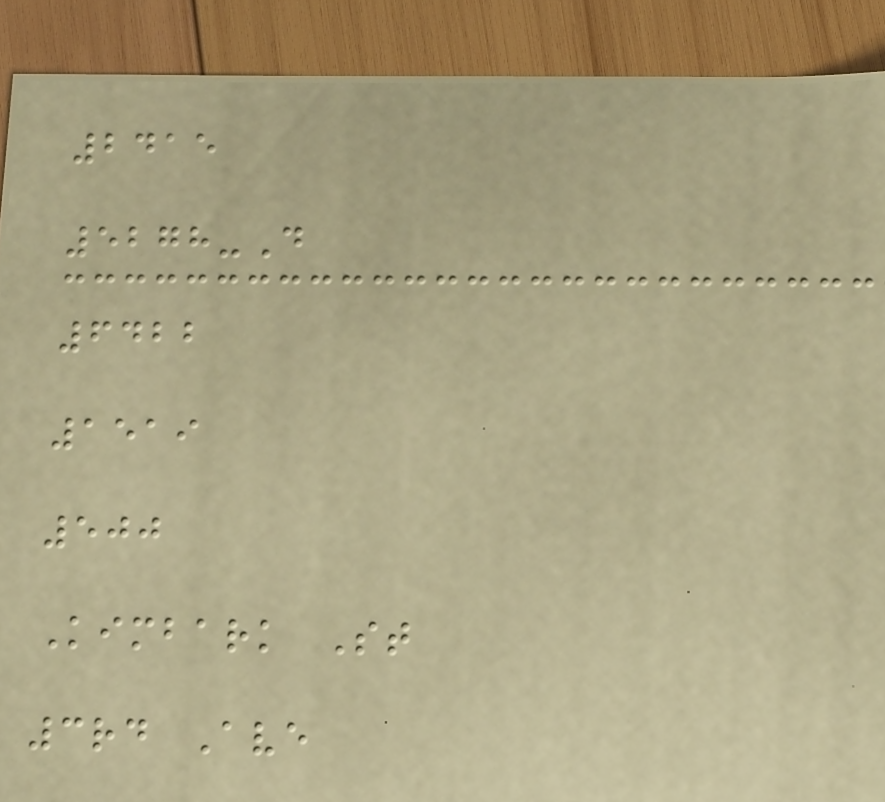2415
5278-D
6422
1519
500
Kimbark St
3rd Ave
